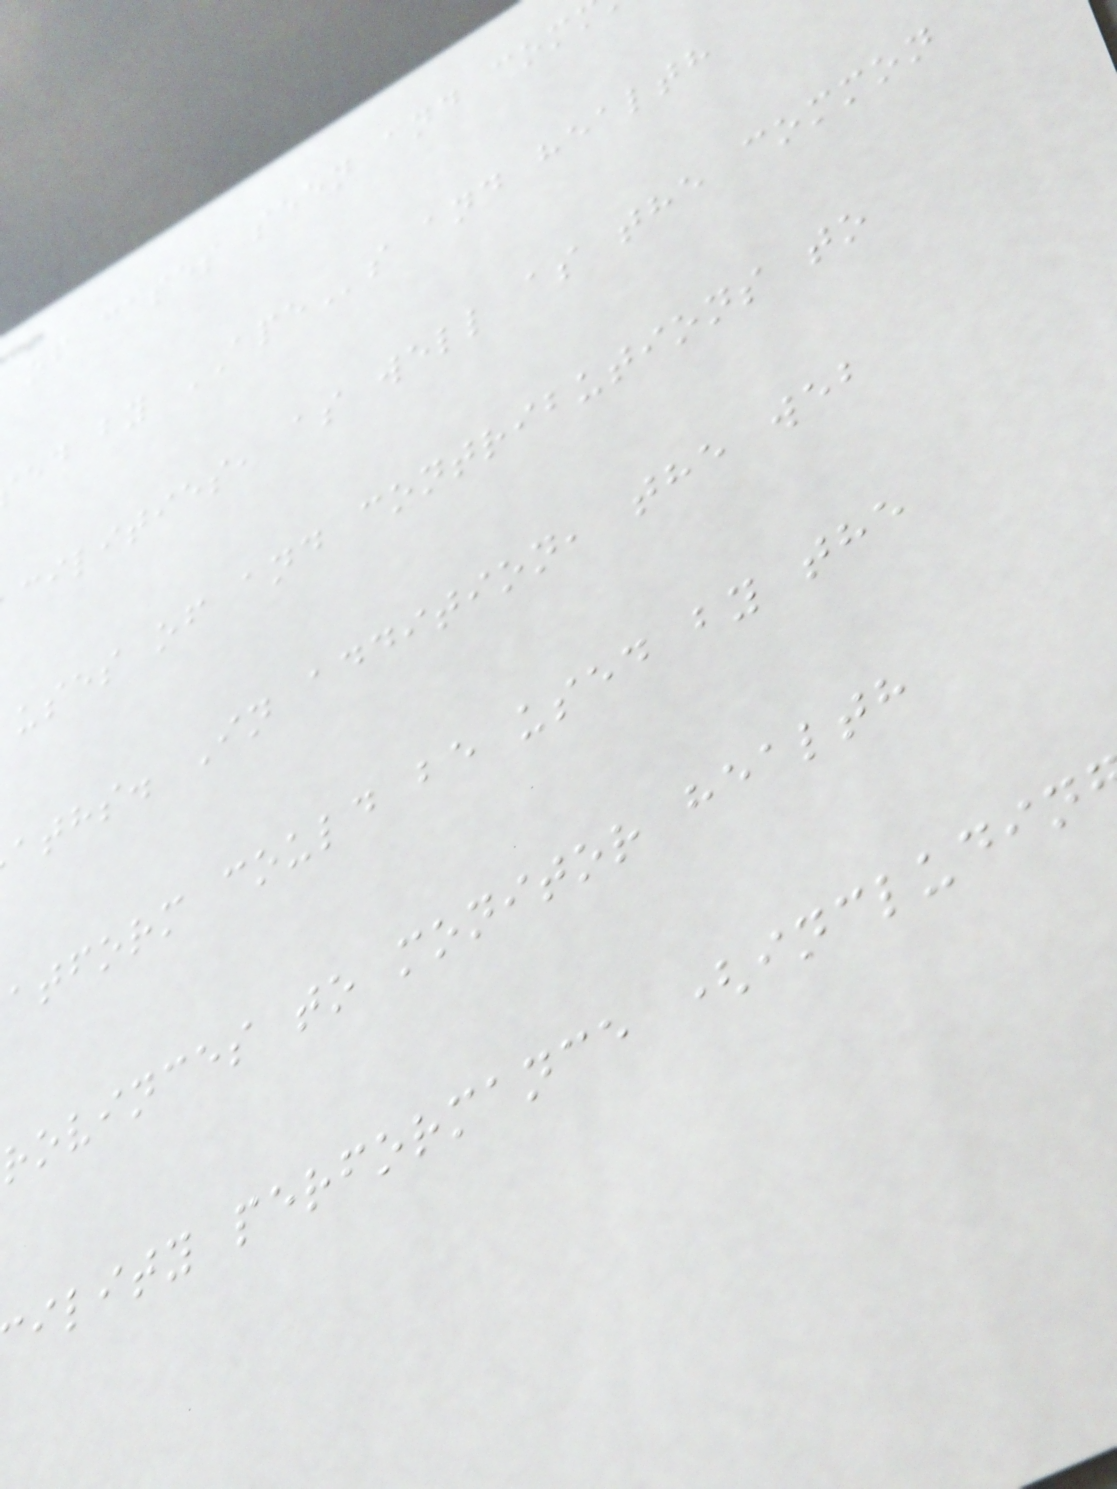of cases seen and com
ed by APEs and health
cilities, as well as the common
uses of and contributions to
aths. In addition, the web
atform could be used by the
rovinces to monitor health
ility performance (includin
